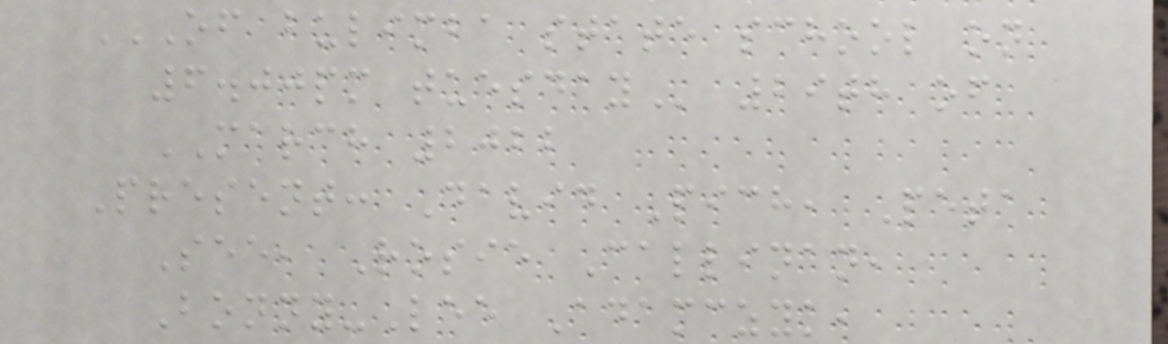OF BULIMBA STATE SCHOOL ON
6.00PM TUESDAY 29th of
MARCH 2022
Present: David Pich, Peta
See, Rosie Callinan,
Bonny-Lee Adamczyk,
